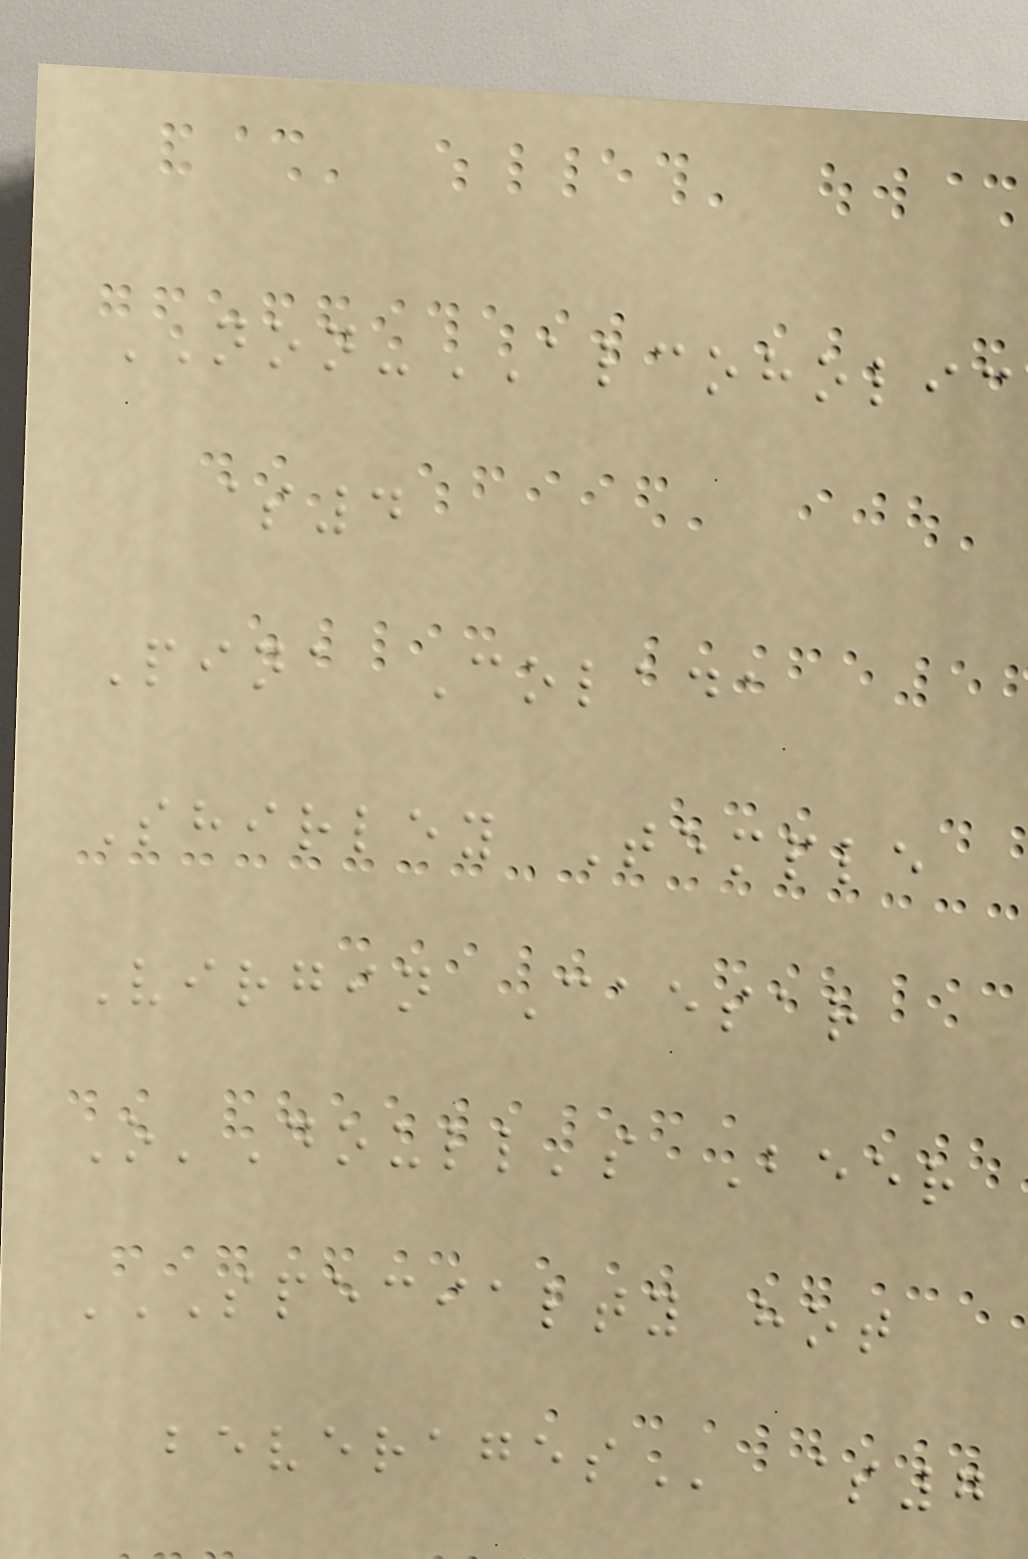NON-ALCOHOLIC
$4
Pina Colada
Shirley Temple
Virgin Caesar
O'Doull's Beer
SPECIALTY HOT
BEVERAGES $7
